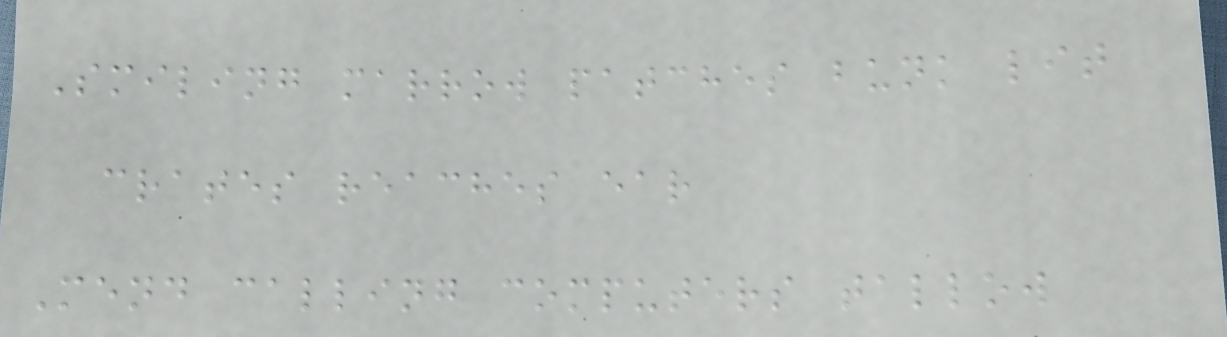Smiling marrow patches bunk lit
crates reaches ear
Mend calling computers tallow
